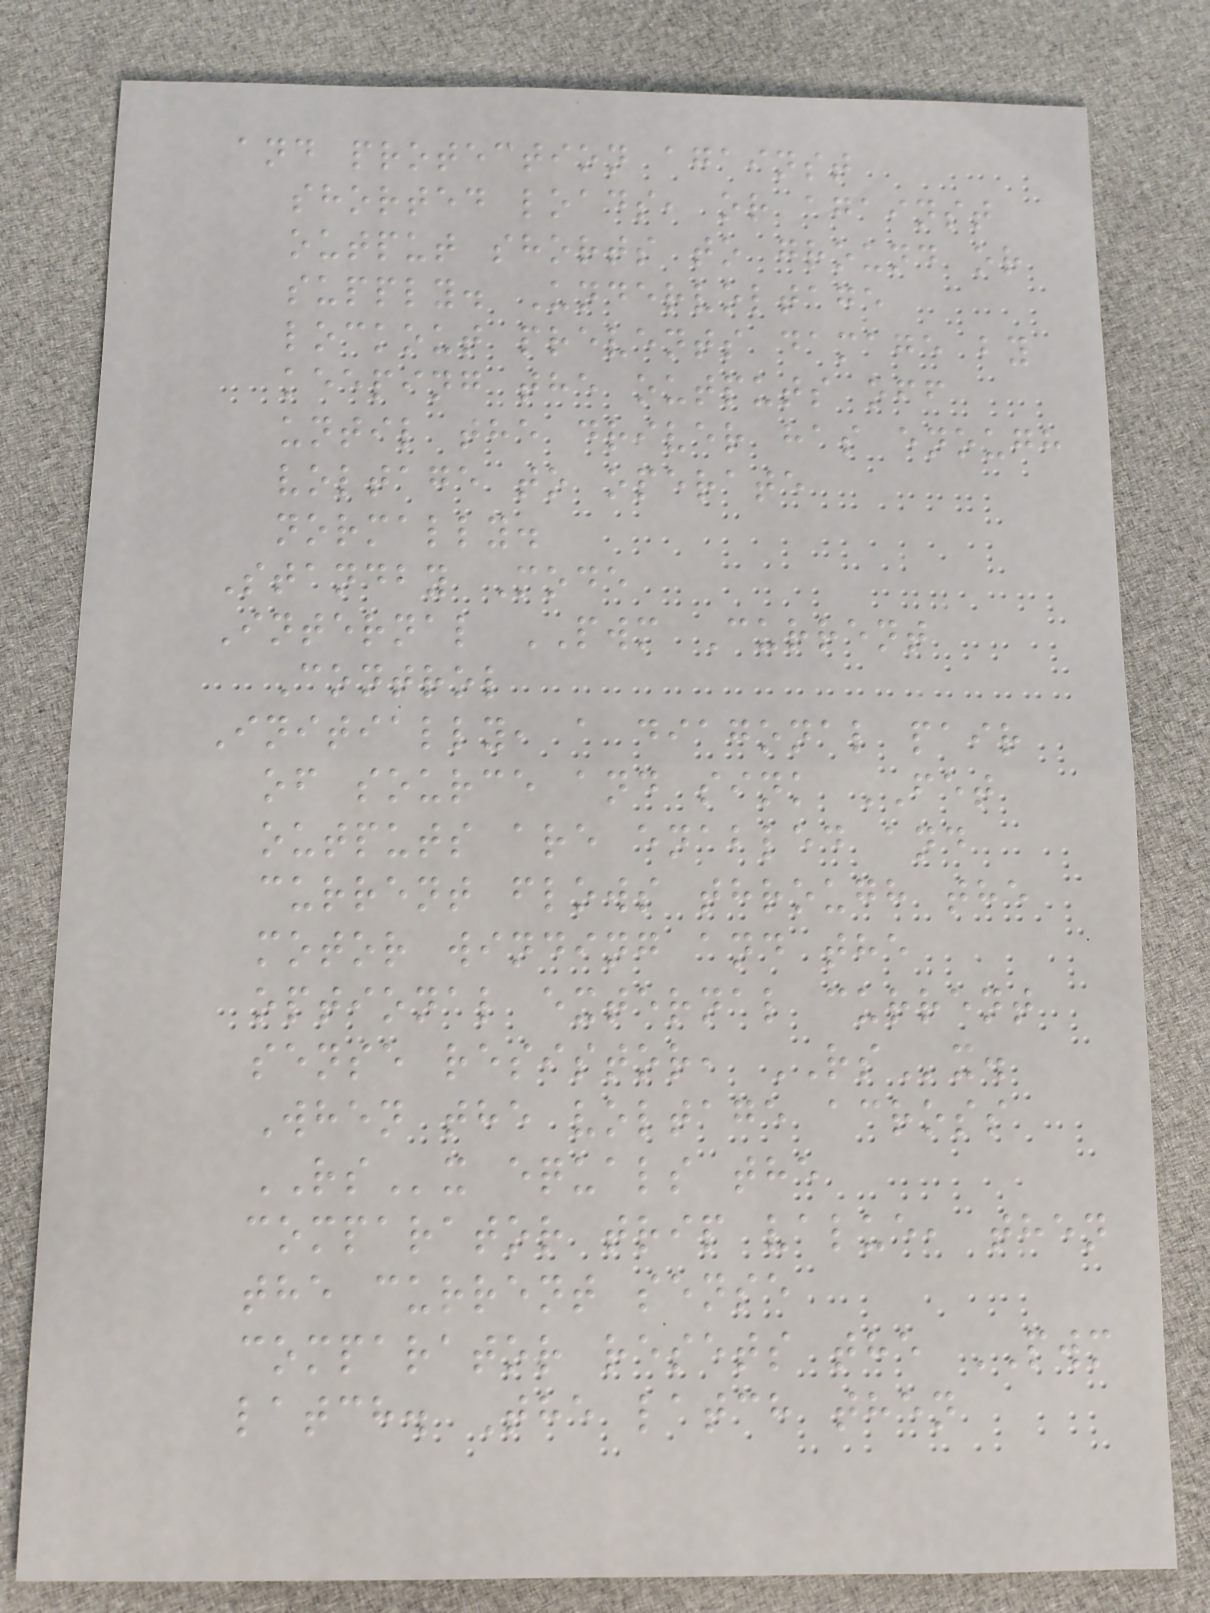and protection against
shorted loads, or against
output shorts to ground or
supply. Undervoltage
lockout prevents damage by
keeping the outputs off
until the driver has enough
voltage to operate
normally.
Standby Mode
Internal PWM Current
Control
Initially, a diagonal pair
of source and sink FET
outputs are enabled and
current flows through the
motor winding and the
optional external current
sense resistor, RSx.
When the voltage across
RSx equals the
comparator trip value, then
the current sense
comparator resets the PWM
latch. The latch then
